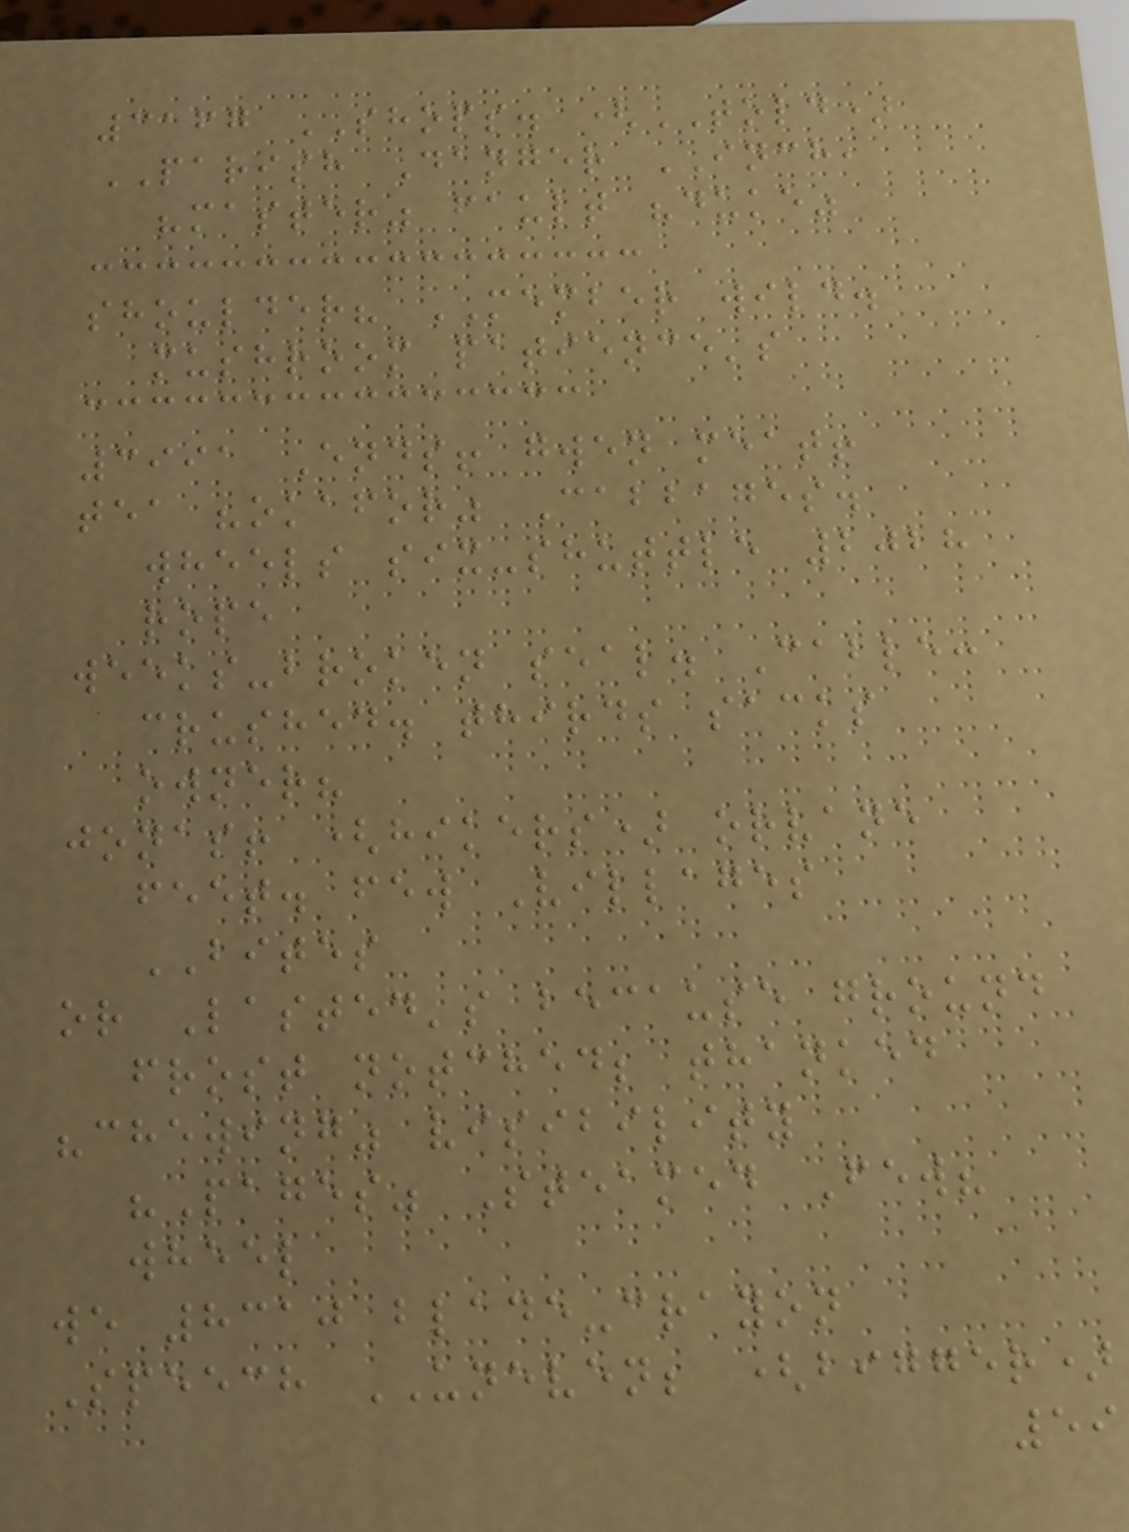3167 SHOPS. (TOLD)
PARISH Danger INCH,
"master" fault "duke"
shoulder? MEMBER wild.
mushroom patience's
3991 Ends! gwen meat!
tea "okafor" Cabbages.
wheels six-shuttle 2028
rope
weeks-broken seal. Cable:
crushed. thirds sacks
owner?
jonas! (hikers) orvane
feet. few Villages
BITES
or Lasted's because ground
frost notched; thanked
"chewing" visibility
"Pages" Steamed Few?
wheel
we 8310 blade-crayon
Speech UNEVEN; (bigger)
59
